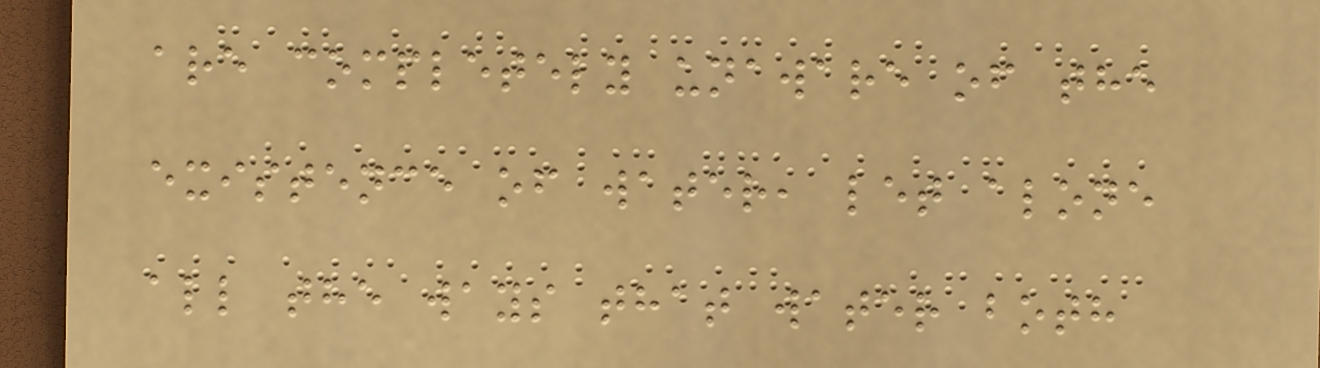are completely unaware of the
existence of water, let alone
all the ways that water both
